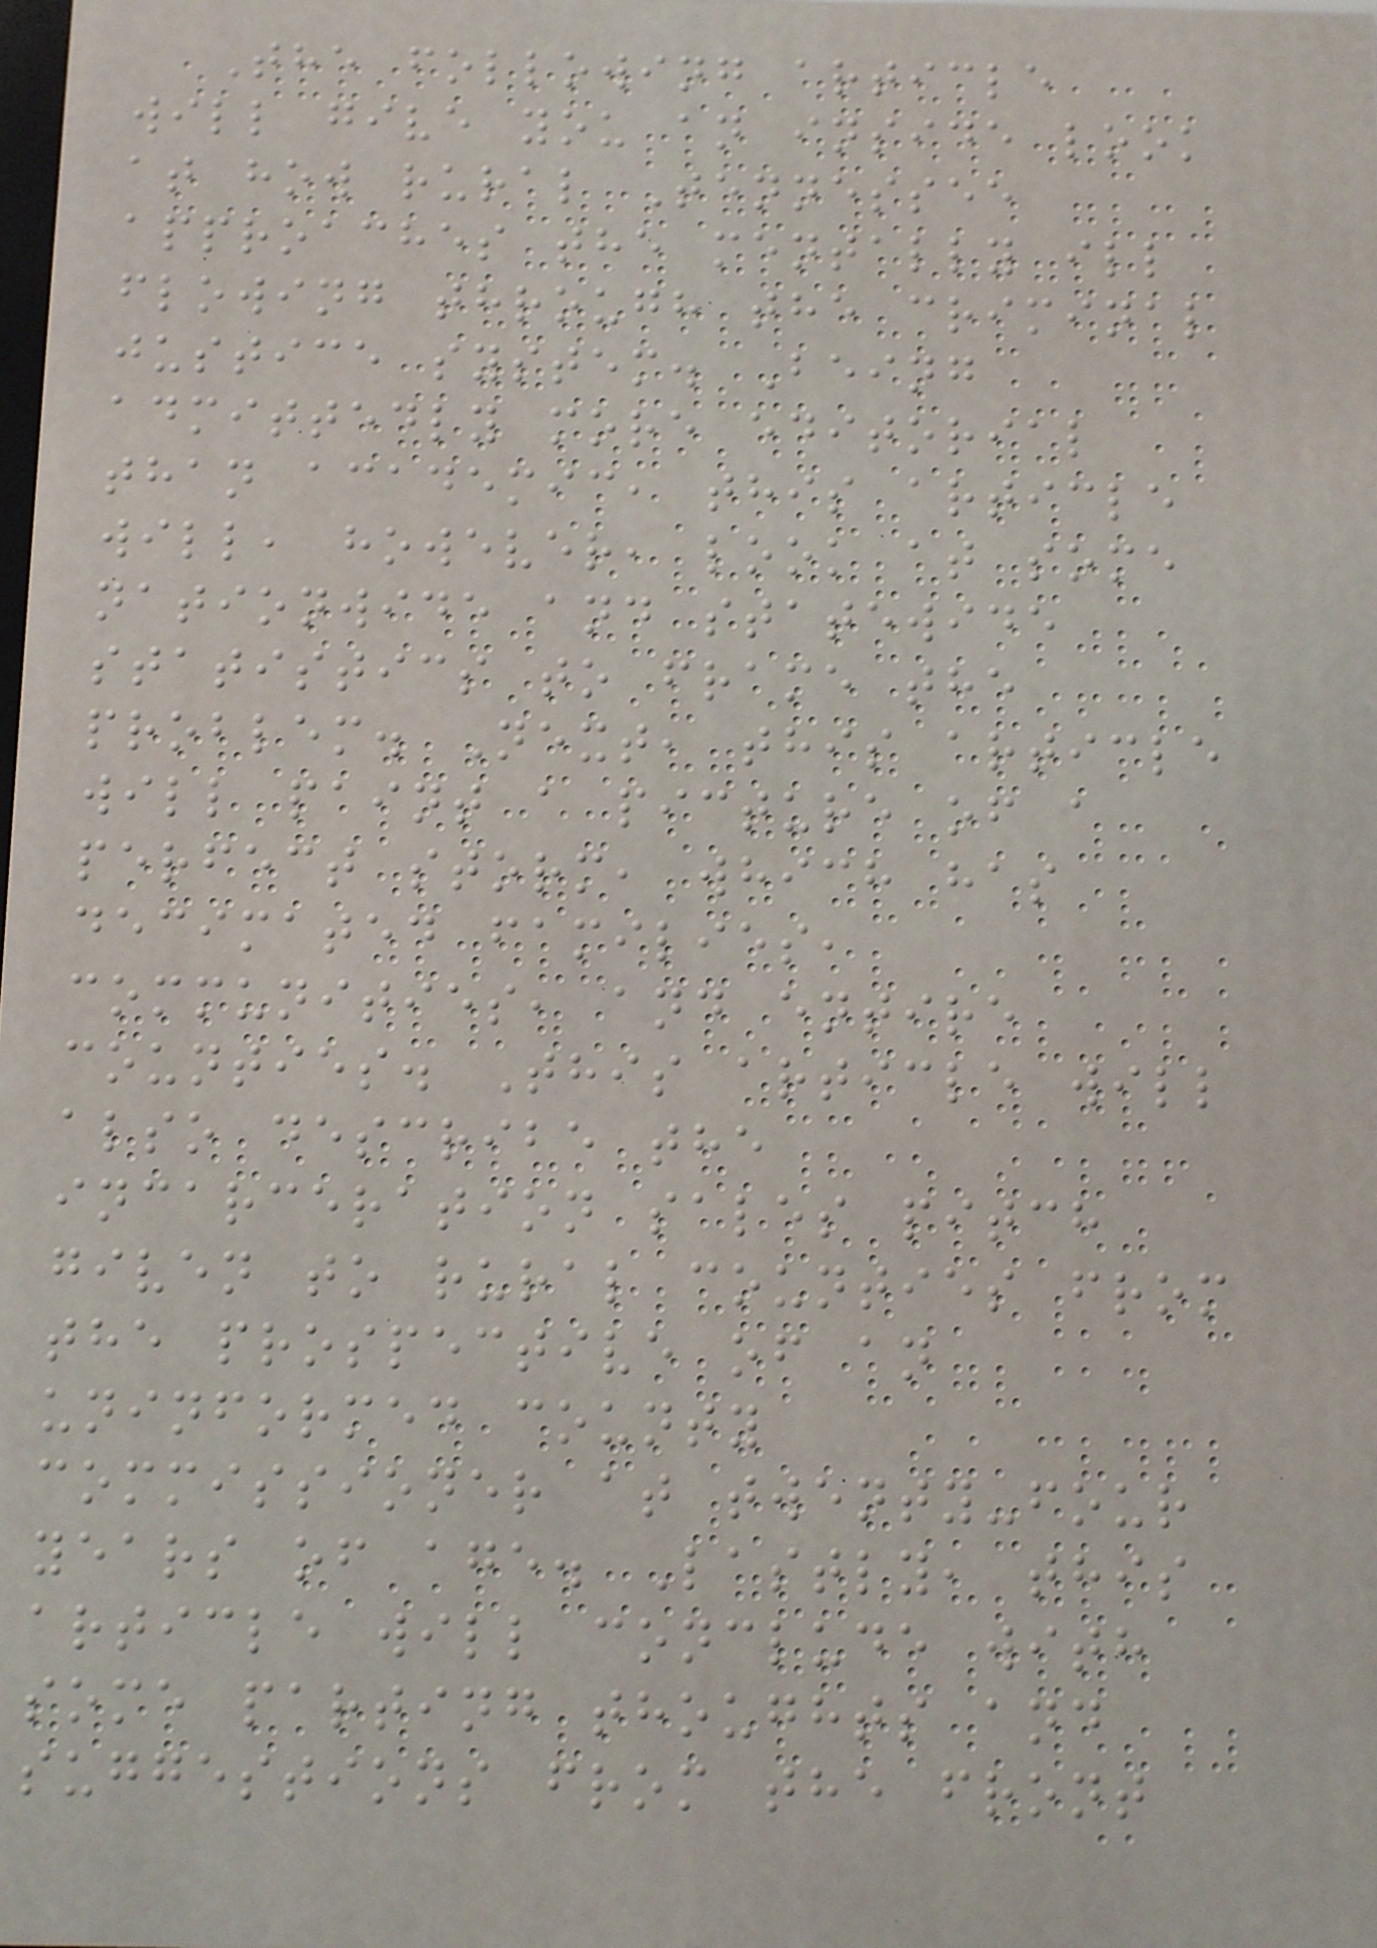The following article
will give you an inside look
at how rural Tennessee
approaches the mentally ill
flowing through the criminal
justice system. Being
admittedly more editorial
than academic, this article
will, however, look at some
nationwide and statewide
statistics to frame the
problem. Next, this article
will paint a picture of a
perfect storm, which has
decimated families,
communities, and entire
counties. This article will
also describe the
incarceration sales pitch
given to rural counties from
the prospective of an
uninformed county
commissioner at twenty-four
years of age. Lastly, this
article will conclude with
some parting thoughts and
suggestions from the front
